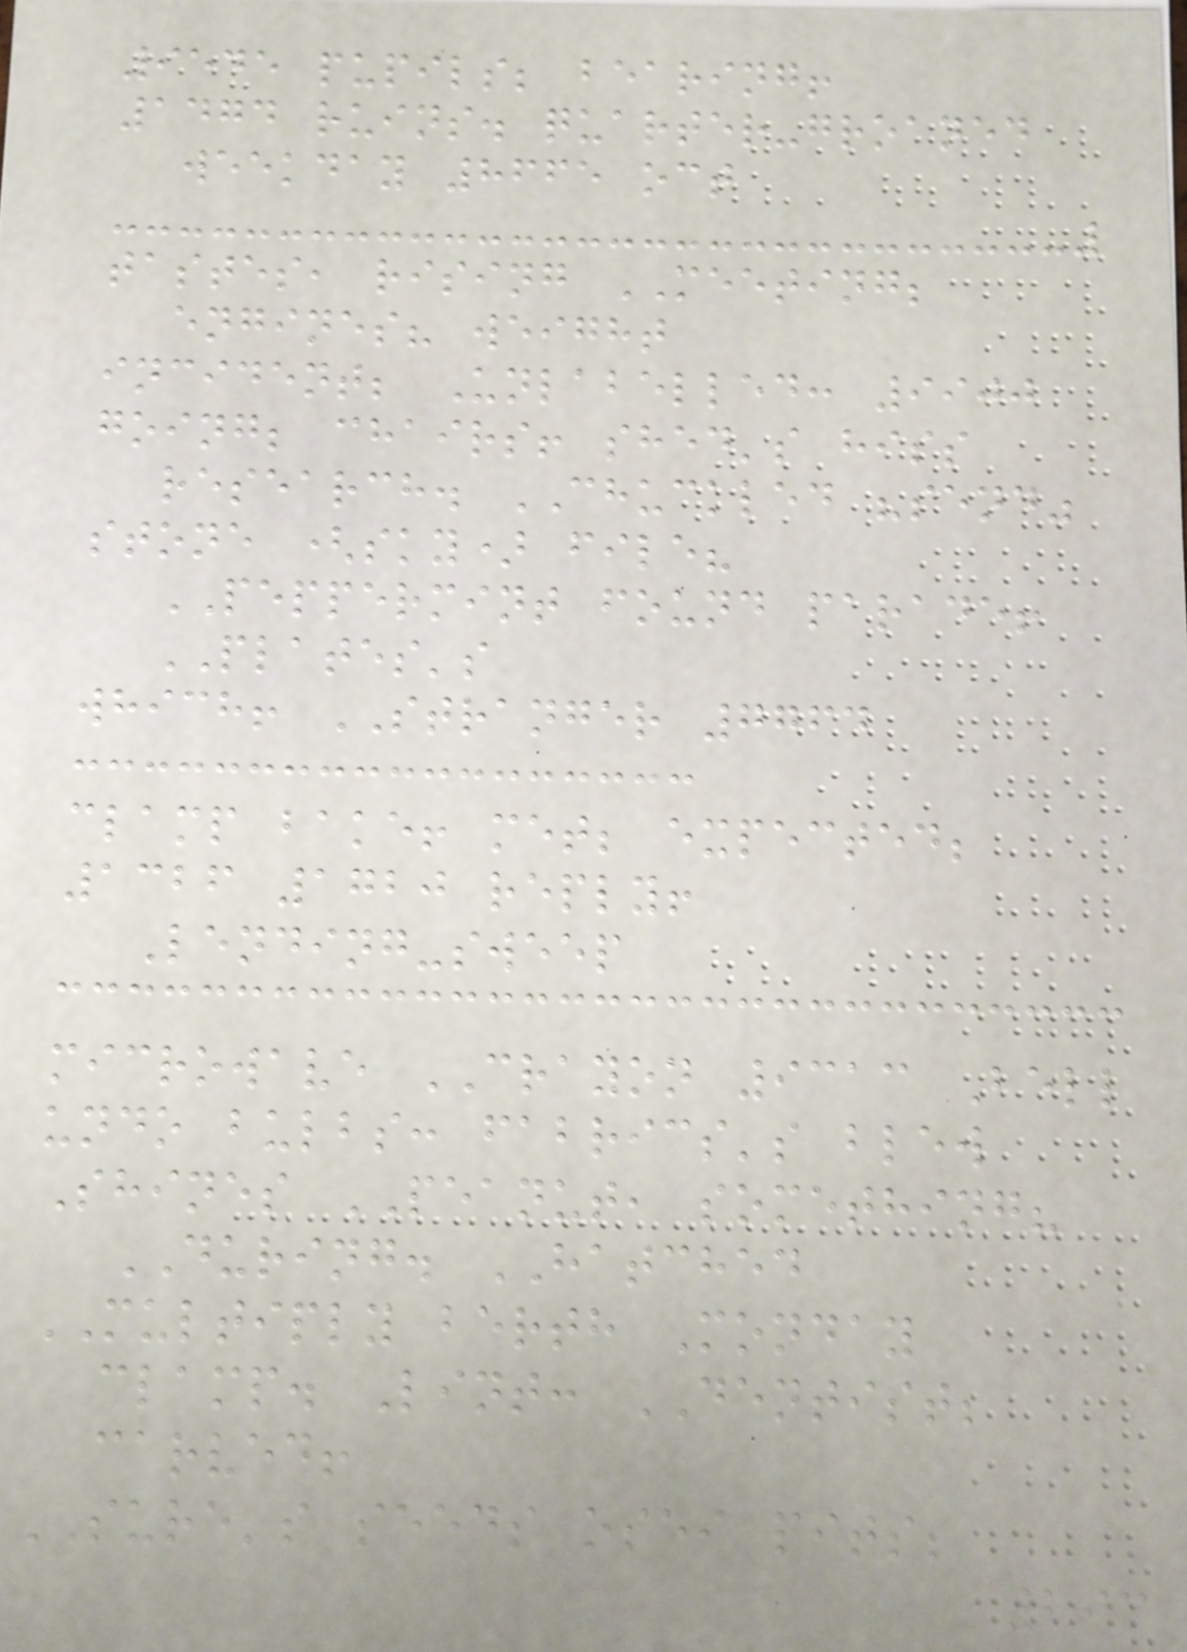9545 pupils; bearing!
1474 ruins. quarter-groaned
weekday 8665 oct
tastes, rising MEETING;
engines? weight
incident; Unlabelled: 9900
going; chairs! shed's hiss
research. CHUCKLED "send"
stone (sky) file?
PEPPERMINT found parade!
PLATES's
which! STRANGER 7764
clamp bake! met; expected;
1326 1720 reply!
Lending-sweep
microwave CRAYON 9313 Bell
undo bulbs: fabrics's blew
Shines PEANUT, something?
DURING. HATCHED
MULTIPLY berth Monday
clamp. Lint: DENTIST;
carved!
SURE's seeds osei pits;
293
